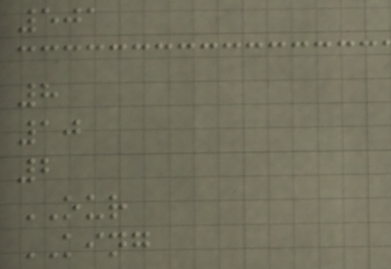501
8
10
2
OUR
KING
